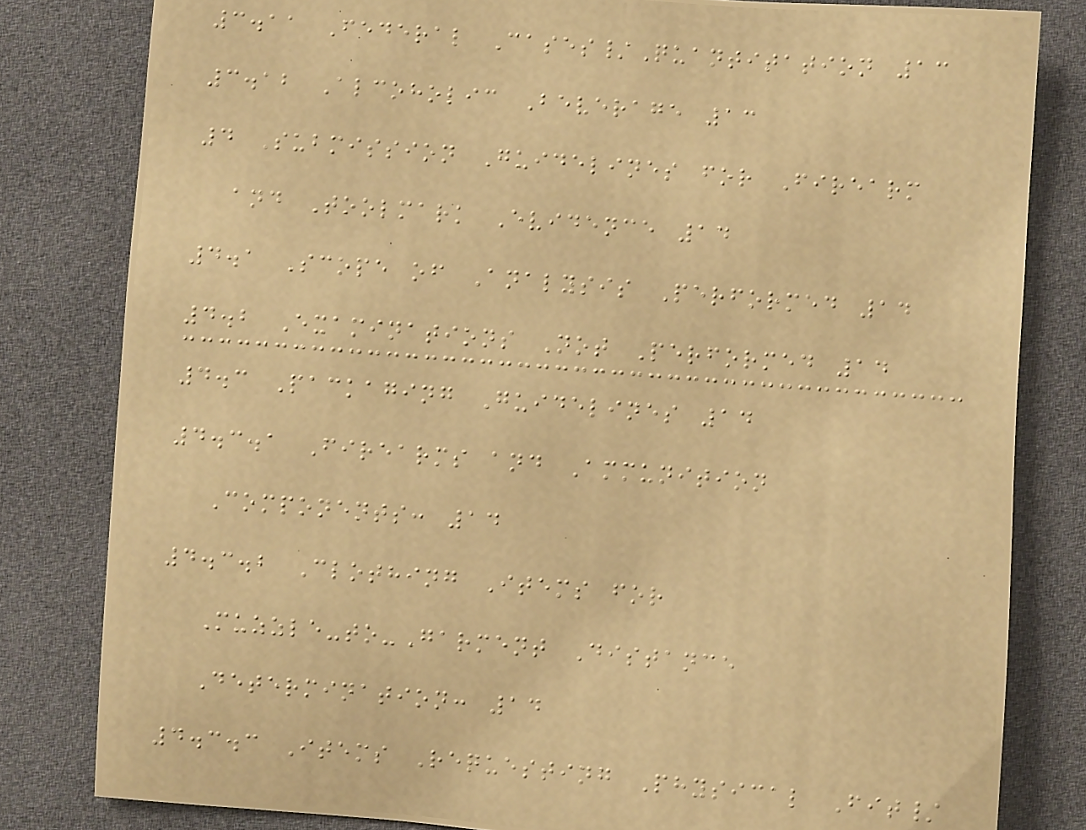3.11 Federal Cases/Quantitation 13
3.12 Alcoholic Beverage 13
4 Submission Guidelines for Firearm
and Toolmark Evidence 14
4.1 Scope of Analysis Performed 14
4.2 Examinations Not Performed 14
4.3 Packaging Guidelines 14
4.3.1 Firearms and Ammunition
Components: 14
4.3.2 Clothing Items for
Muzzle-to-Garment Distance
Determination: 14
4.3.3 Items Requesting Physical Fit/
